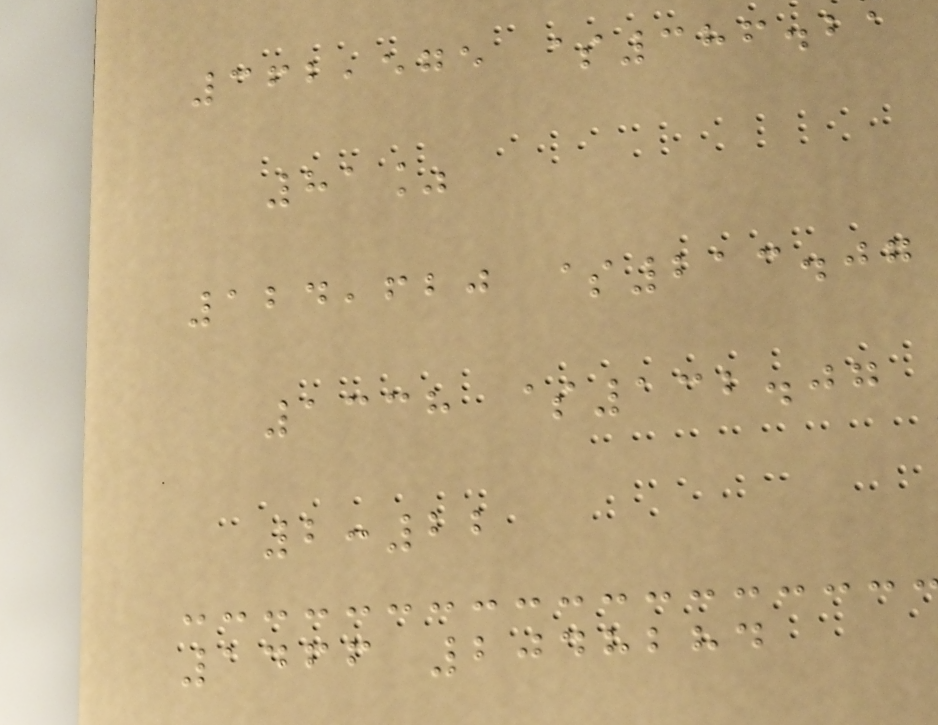362,575 $386.21
81%
124,620 $213.07
1338 $132.07
2:22
1466 2048284
